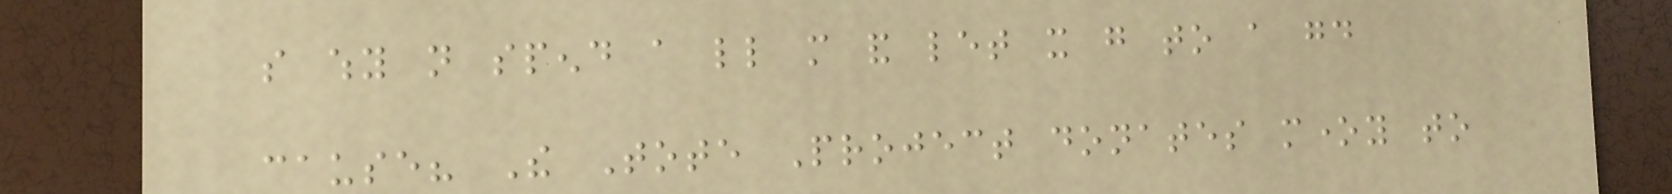so why not spend a little more and let it go to a good
cause? The Tote Project donates money to
